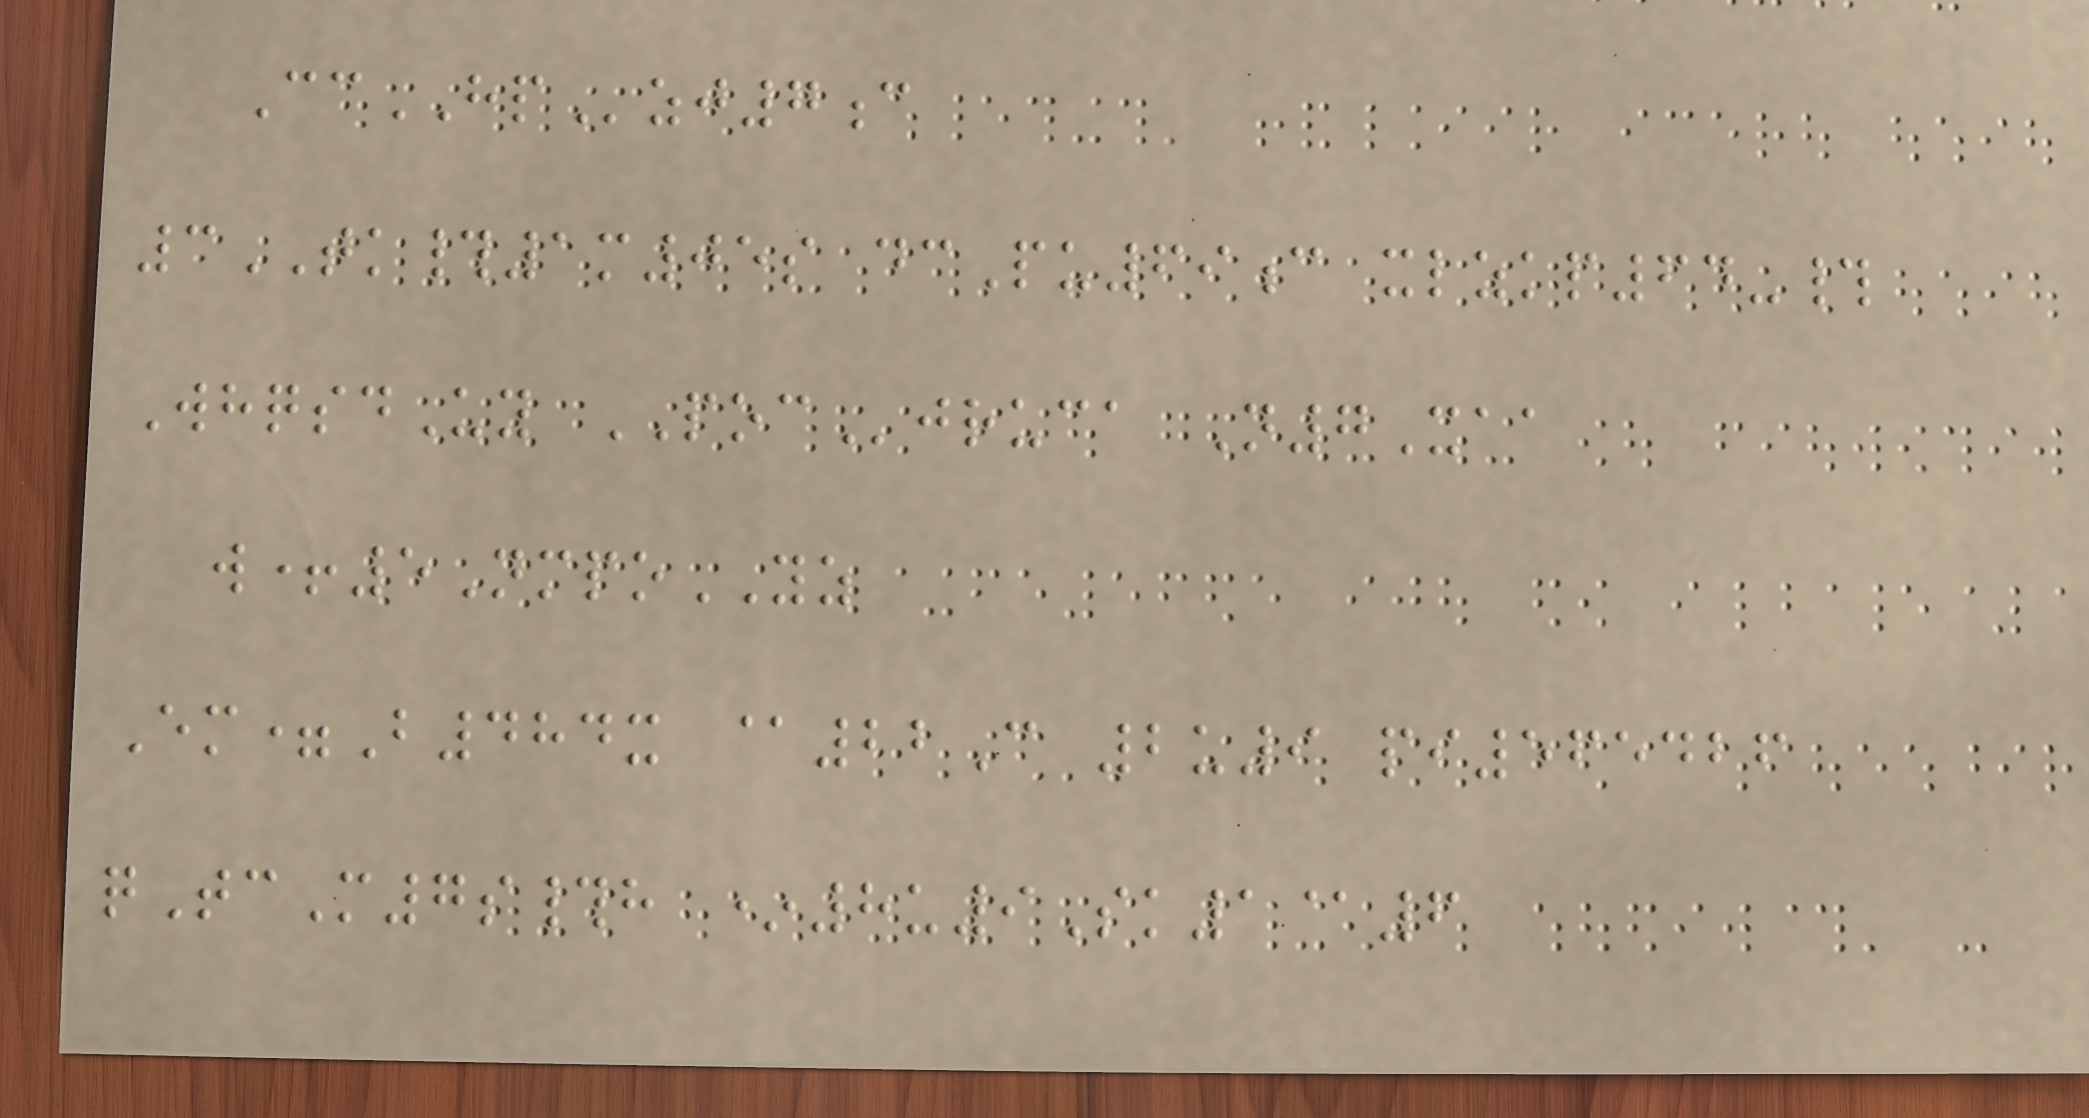CcHPzj7c
3TK#1m05s dcPu69c xlzkp64-#
WhqsdUy POCjruca N7Xaa
w+5NmpoYZ
Em=B484x @22C 2u9 pi565426
qTcM7s#h *8u9Sk1@6
